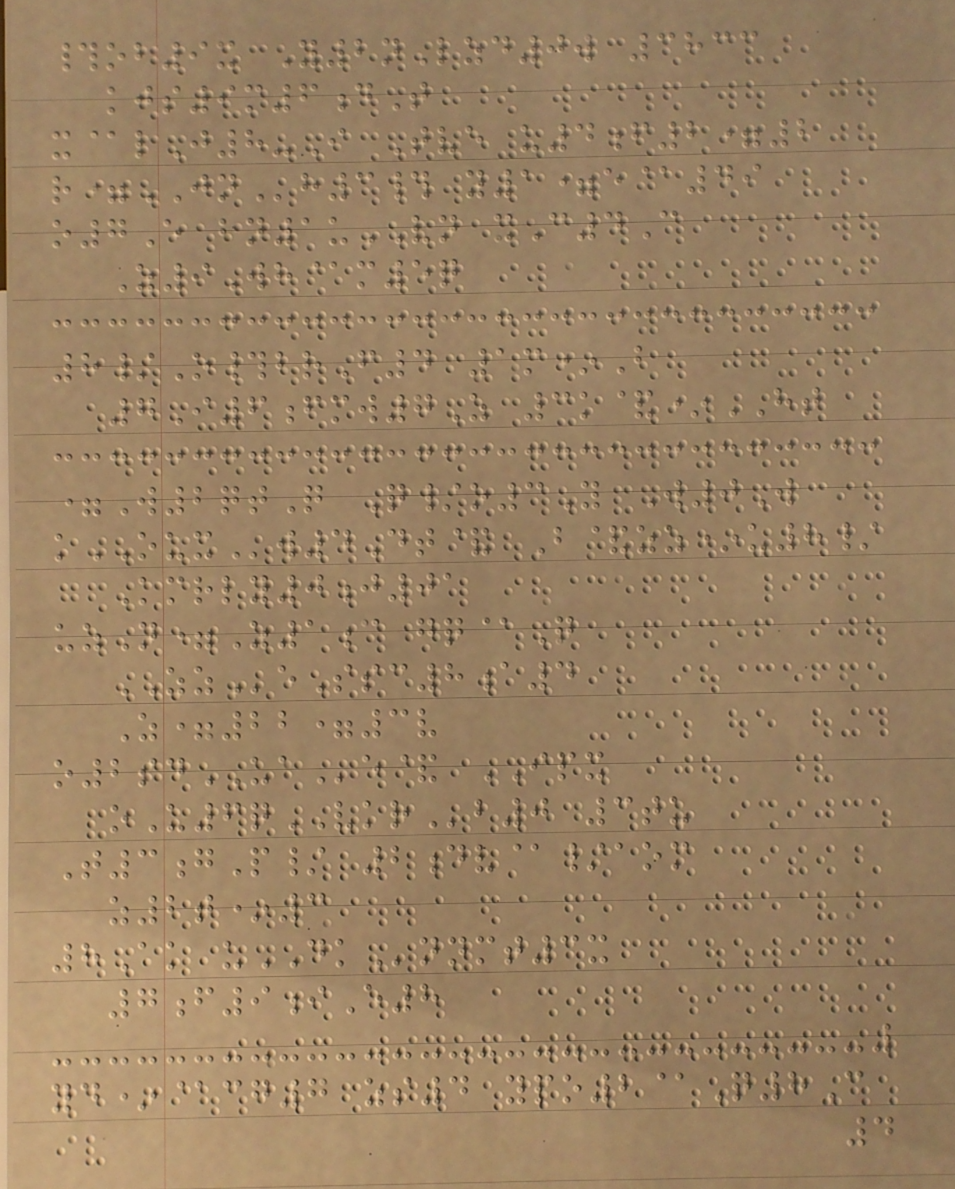#ob9x Y2nLzd0w 3833
kjs9m6dT
x@lJ8-I Tve u4f2=2
r=JNh3# y1=e@49
o7E bn1uVN xC4C
Z9Wh@m5q
8/O#brF4 1m*B
7I6fmw7Z 3k&*HT
=W2qtQ Q/o3Y W0W
kOUXw4Dt& B&zz*u8/
Kmrly0j01
uzN=Z1c gq@Q
ZZeSsc8a4
Z=22=3v
o2sdUAe& IPX
oU6qVKRb0 3tu
T3gP/ 2dv@/aom
z2t*3
8Ak uDKnnmt3x
7f9iE8
yd*@cg7 zs4 ypo2@Q8C
4
